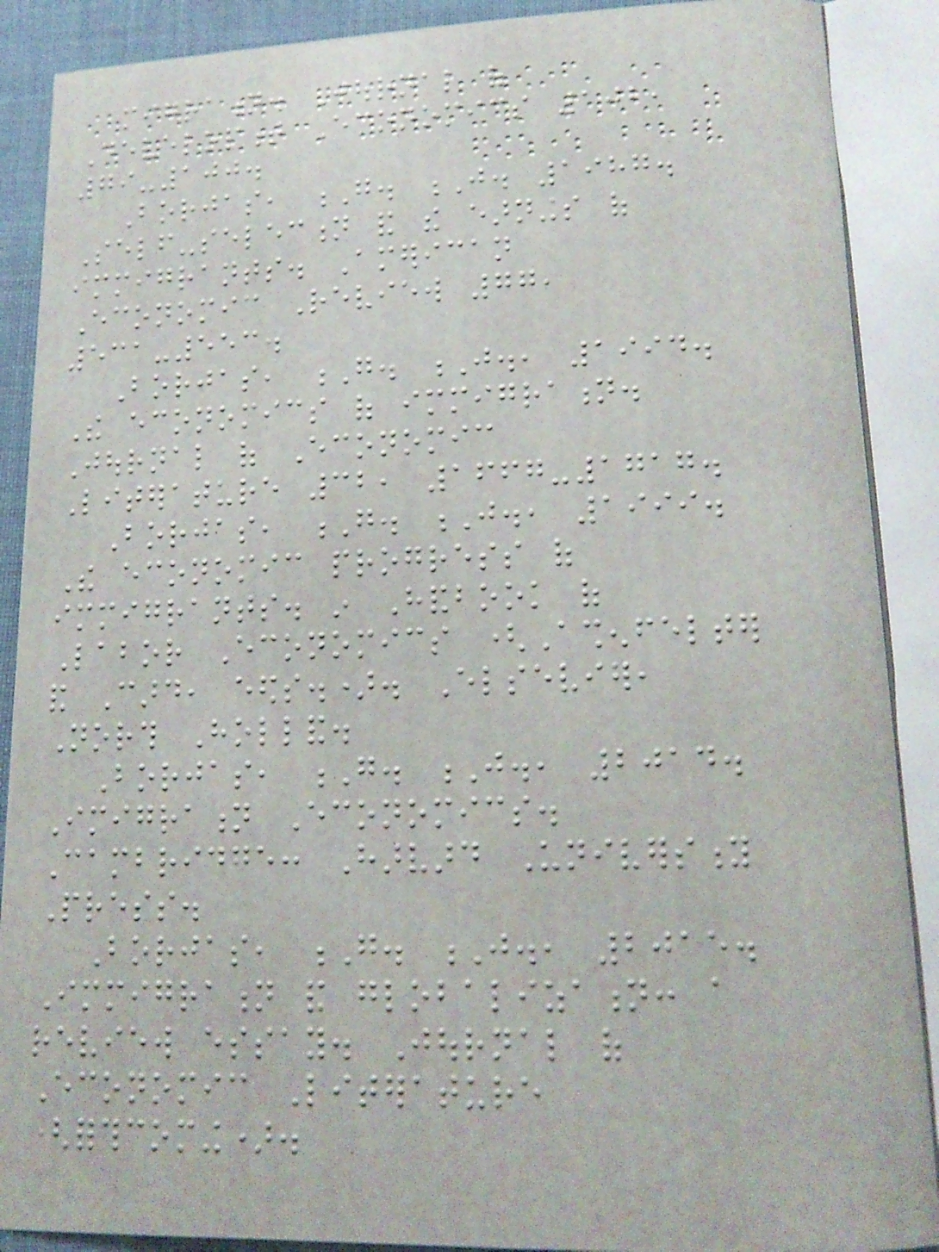migration. Journal of
Development Economics 102,
79-100.
Borjas, G. J. 1987.
Self-selection and the earnings of
immigrants. American
Economic Review 77,
531-553.
Borjas, G. J., 1994.
The economics of immigration.
Journal of Economic
Literature 32, 1667-1717.
Borjas, G. J., 1999.
The economic progress of
immigrants. in Handbook of
Labor Economics (Ashenfelter
and Card, eeds.). Elsevier,
North Holland.
Borjas, G. J., 2014.
Imigration Economics.
Cambridge: Harvard University
Press.
Borjas, G. J., 2015.
Immigration and globalization: a
review essay. Journal of
Economic Literature
(forthcoming).
